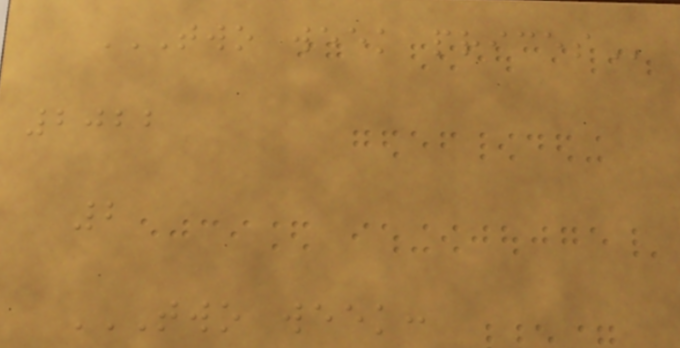TWO WEEK PRICES
2022
2
TWO WEEK:
